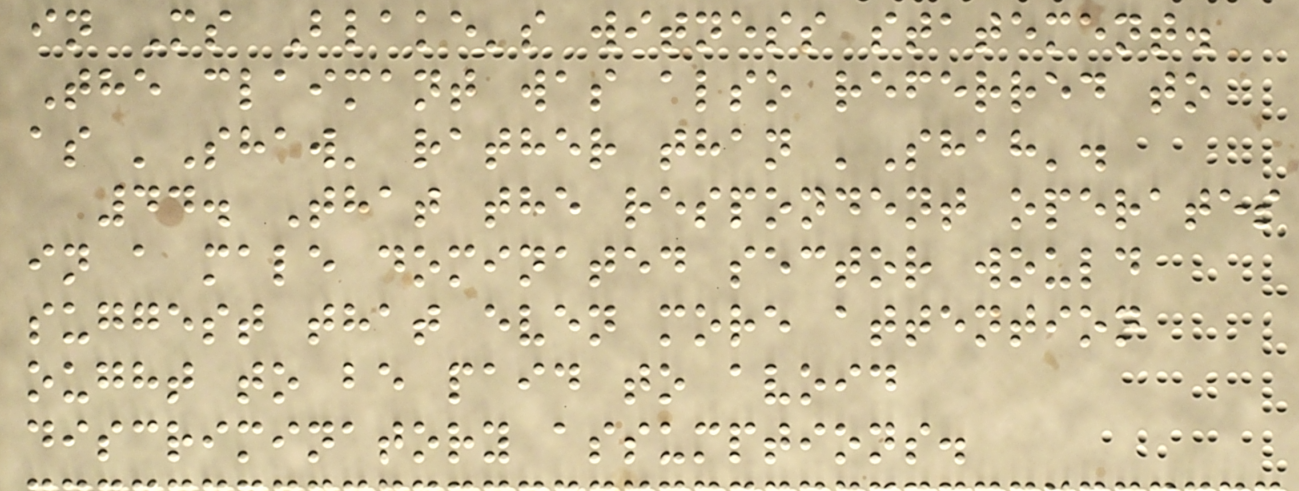in Ms Blake's witness statement.
The claimant was also referred to
as 'Shaw' rather than 'Shah'.
44. That the respondent operates
in a male dominated sector would
suggest that even more attention
ought to be paid to avoid
discriminatory assumptions.
